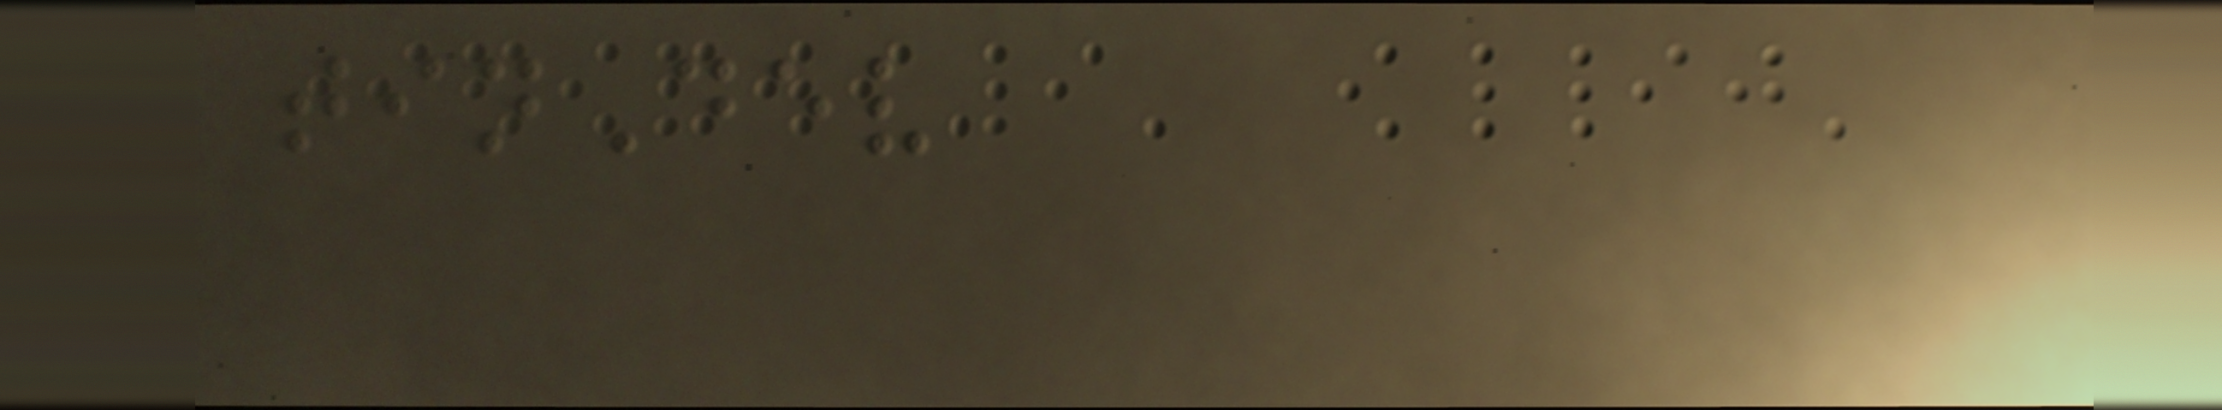tinDev
